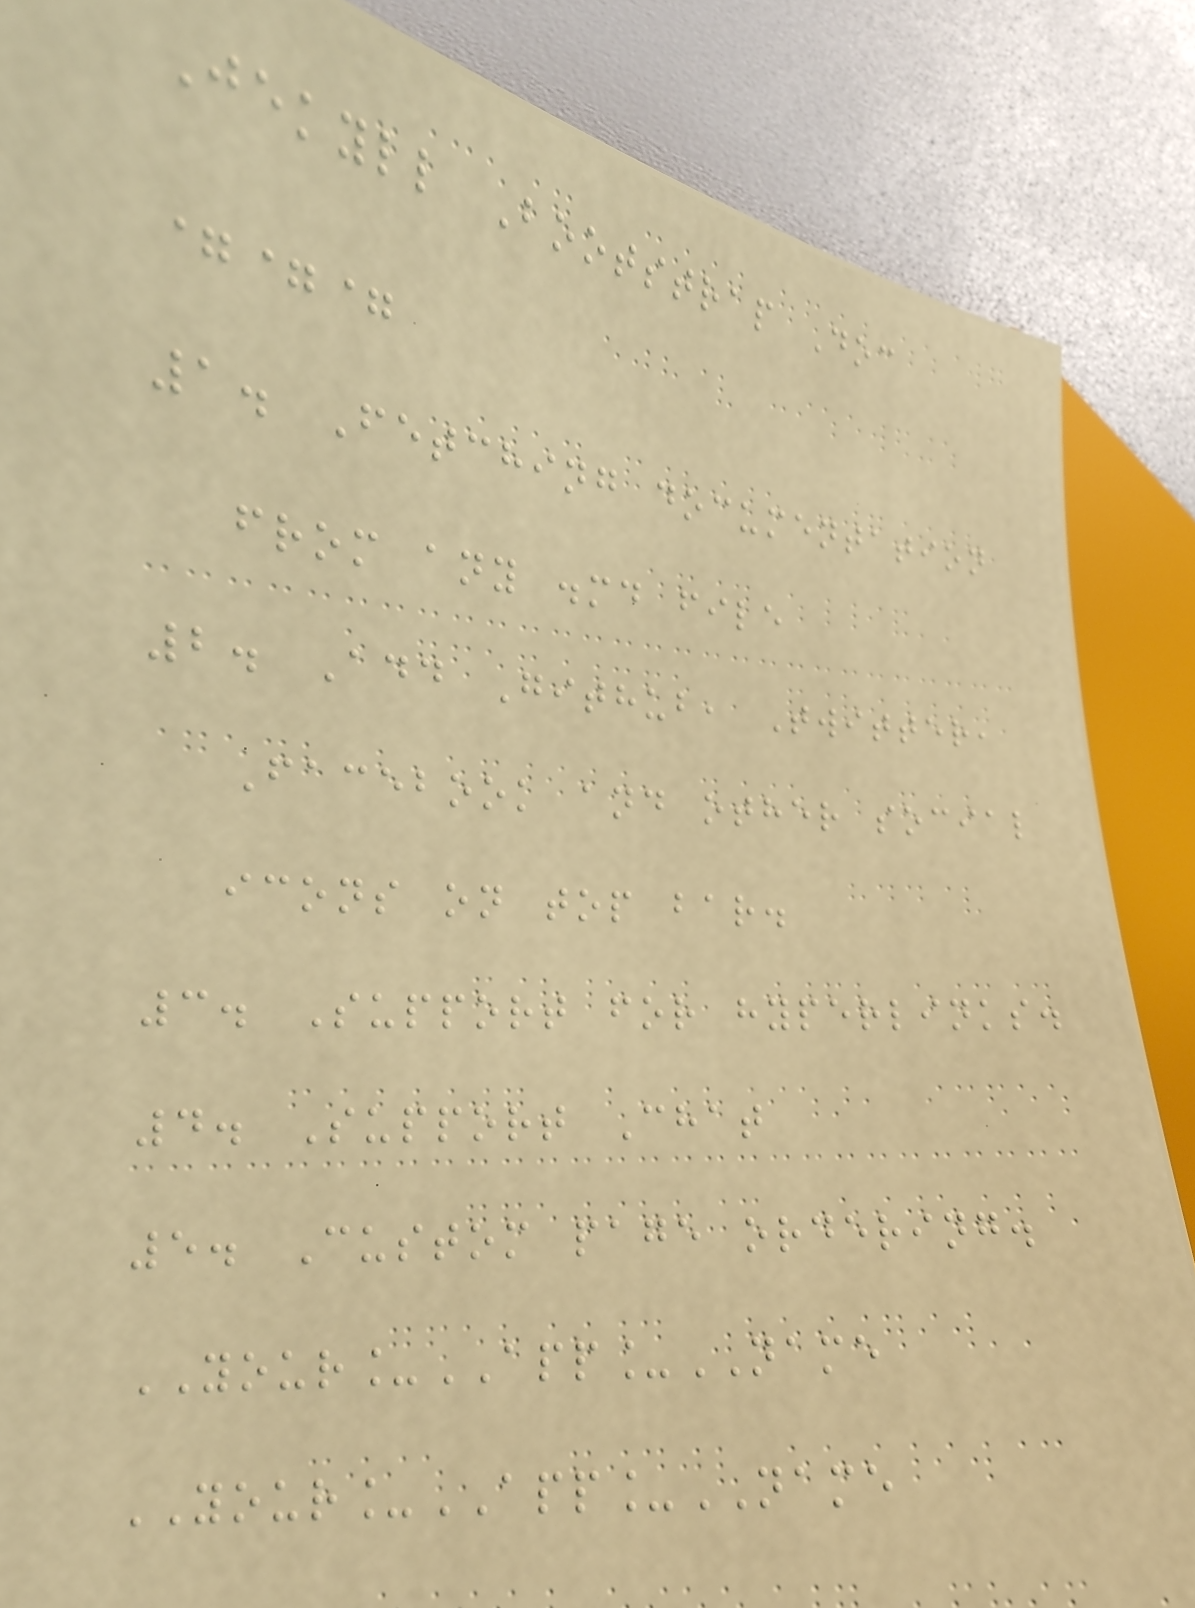Jekyll Bootstrap Doc
===
1. Fetching documentation
from any .md file
2. Add Github, Twitter,
Facebook and other social
icons on top bar.
3. Support for hyperlinks.
4. Support Chat
5. Custom page ordering.
YOUR_APP_NAME
YOUR_APP_NAME
